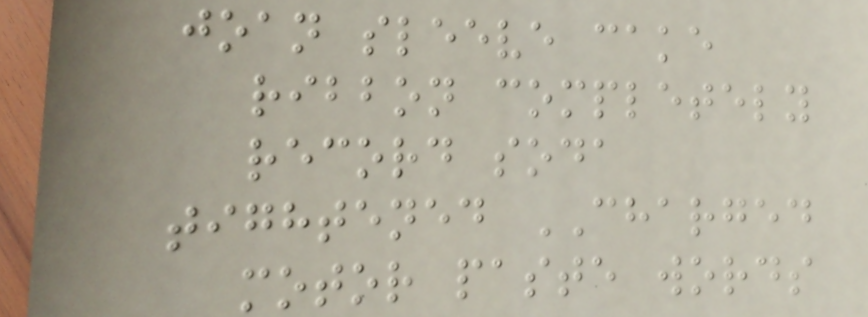joan sleeve cake
ribbon completely
record soda
tightened CHARGED
motor paste words
